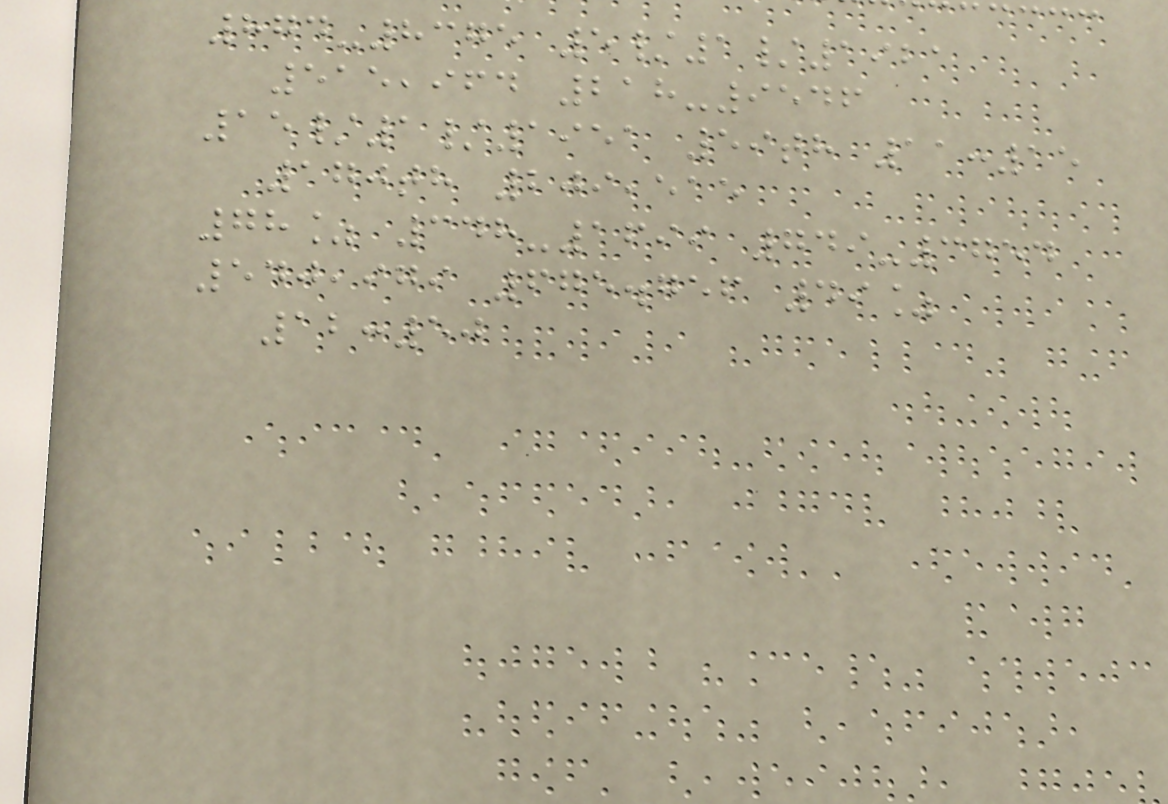874-8375 5/1/1921
515,964 218-9546
15/1/1951 59th 11:15
170th 209,515
78% 348-1699 749-3754
540,979 675.756 49%
12:50
